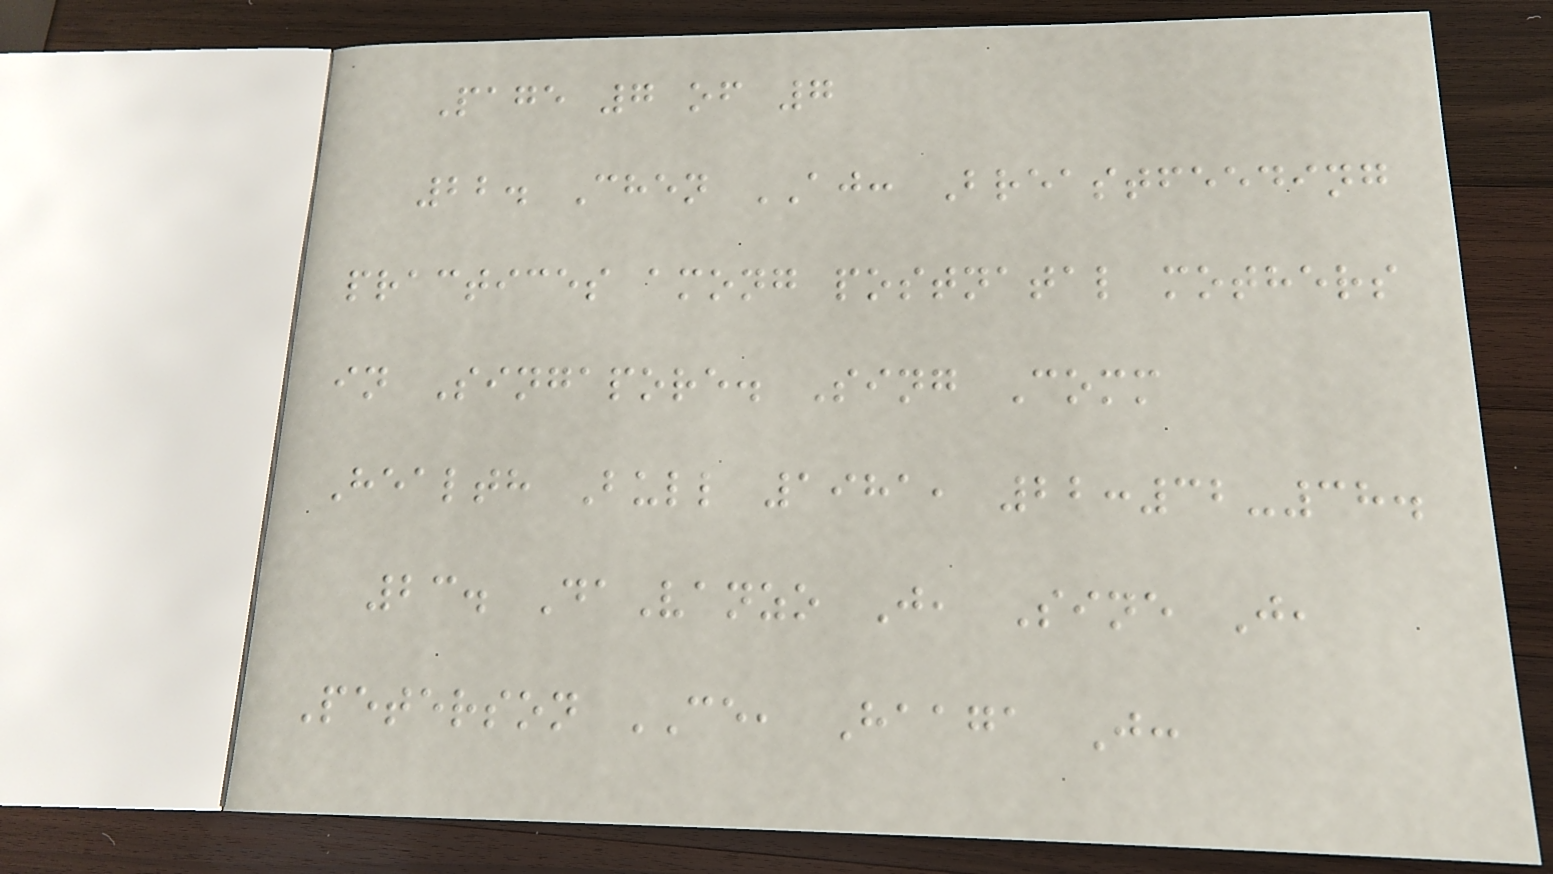Page 7 of 7
22. Chen AJ: Breastfeeding
practices among postnatal mothers
in Singapore. Sing Comm
Health Bull 1981, 22:32-38.
23. DaVanzo J, Sine J,
Peterson CE, Haaga J:
